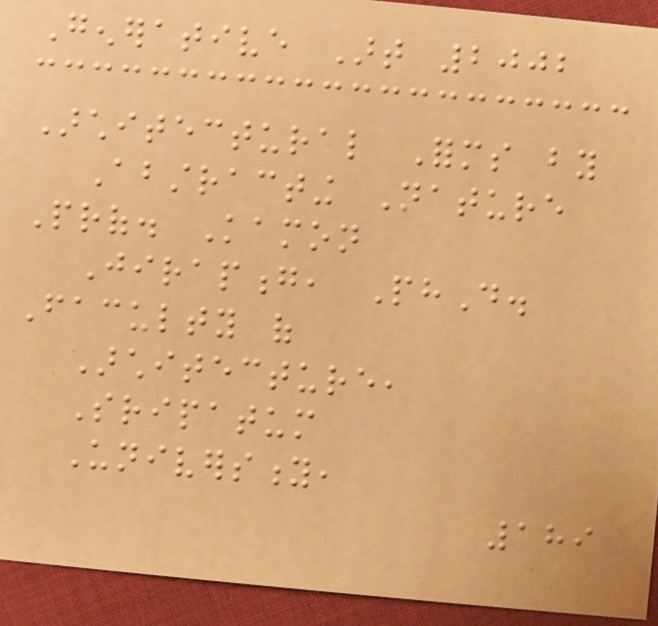Generative Art 2002
Architectural Forms by
Abstracting Nature
Prof. Kamon
Jirapong, PhD.
Faculty of
Architecture,
Sripatum
University,
189
